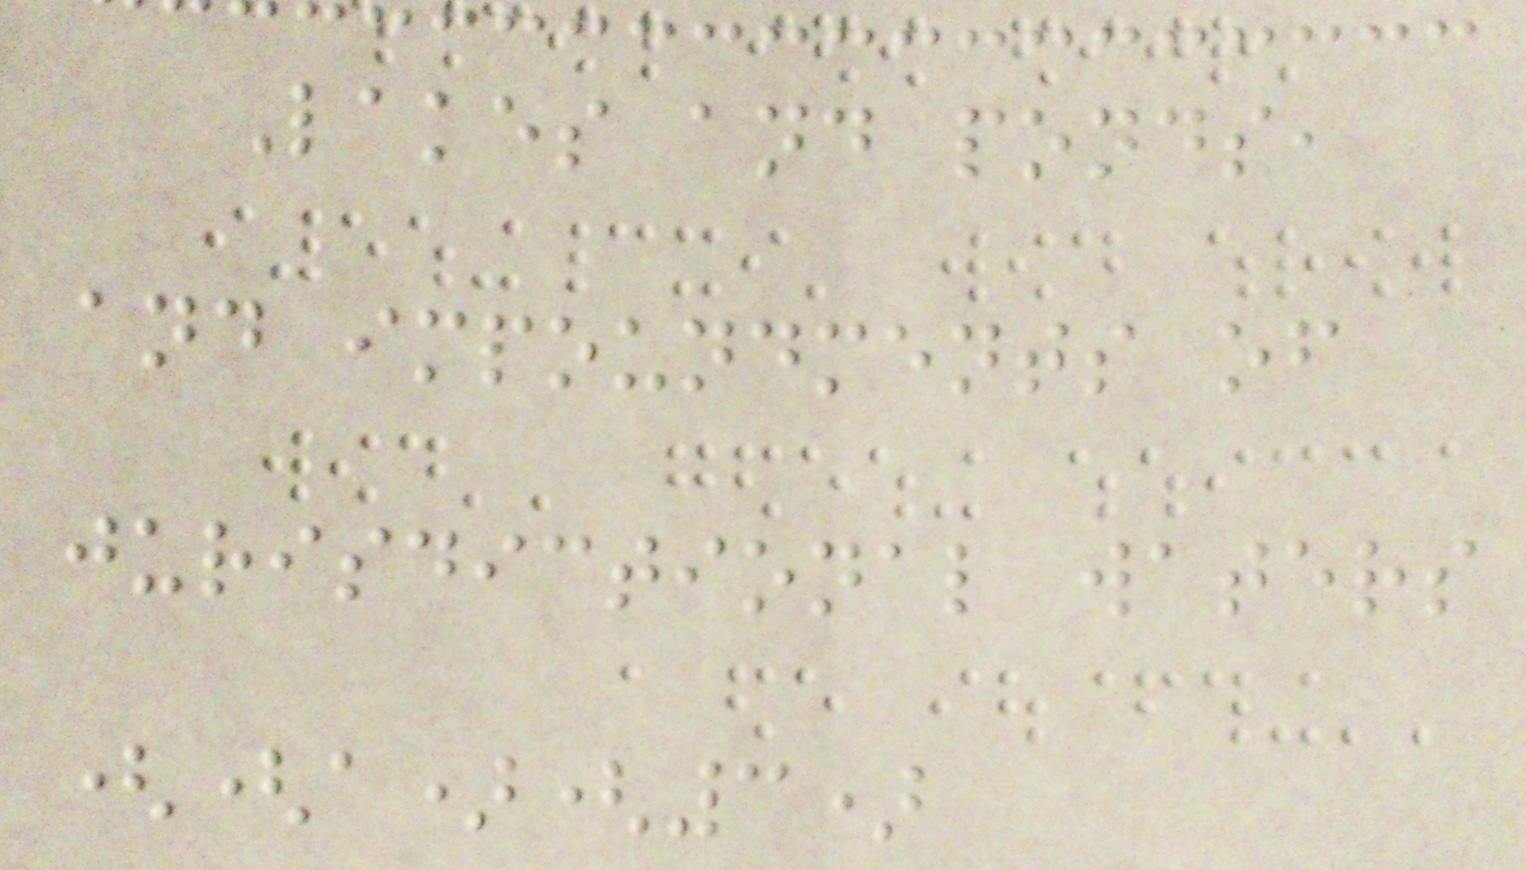Lakes and ponds,
and impoundments of
jurisdictional waters
((a)(3)
